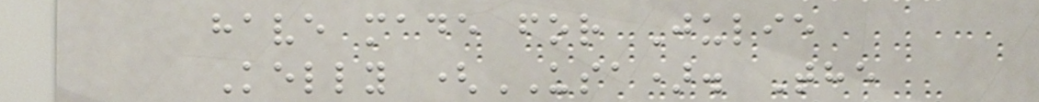have made for Julie
Kelly (USA). The
